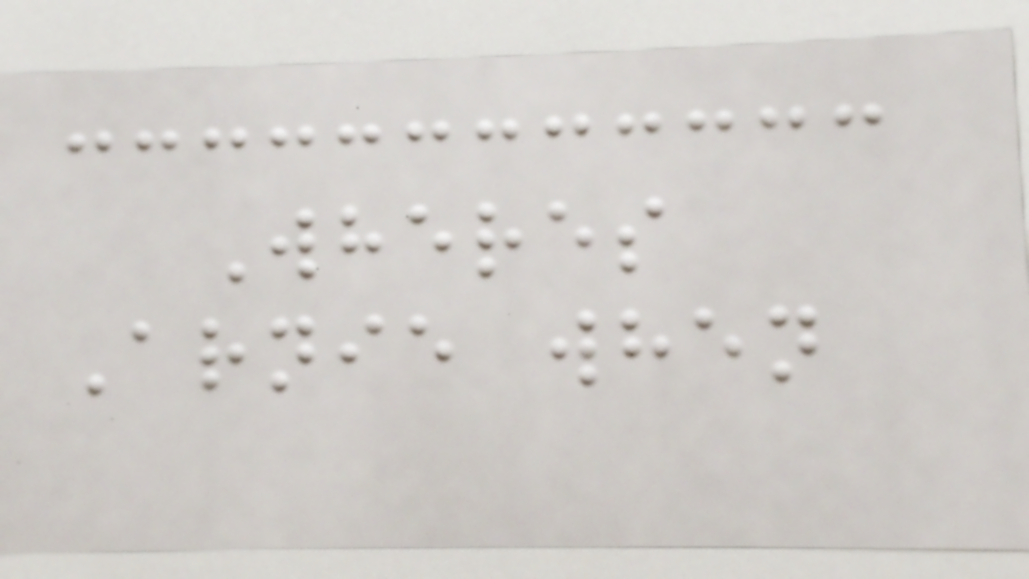Wheres
Arnie when
